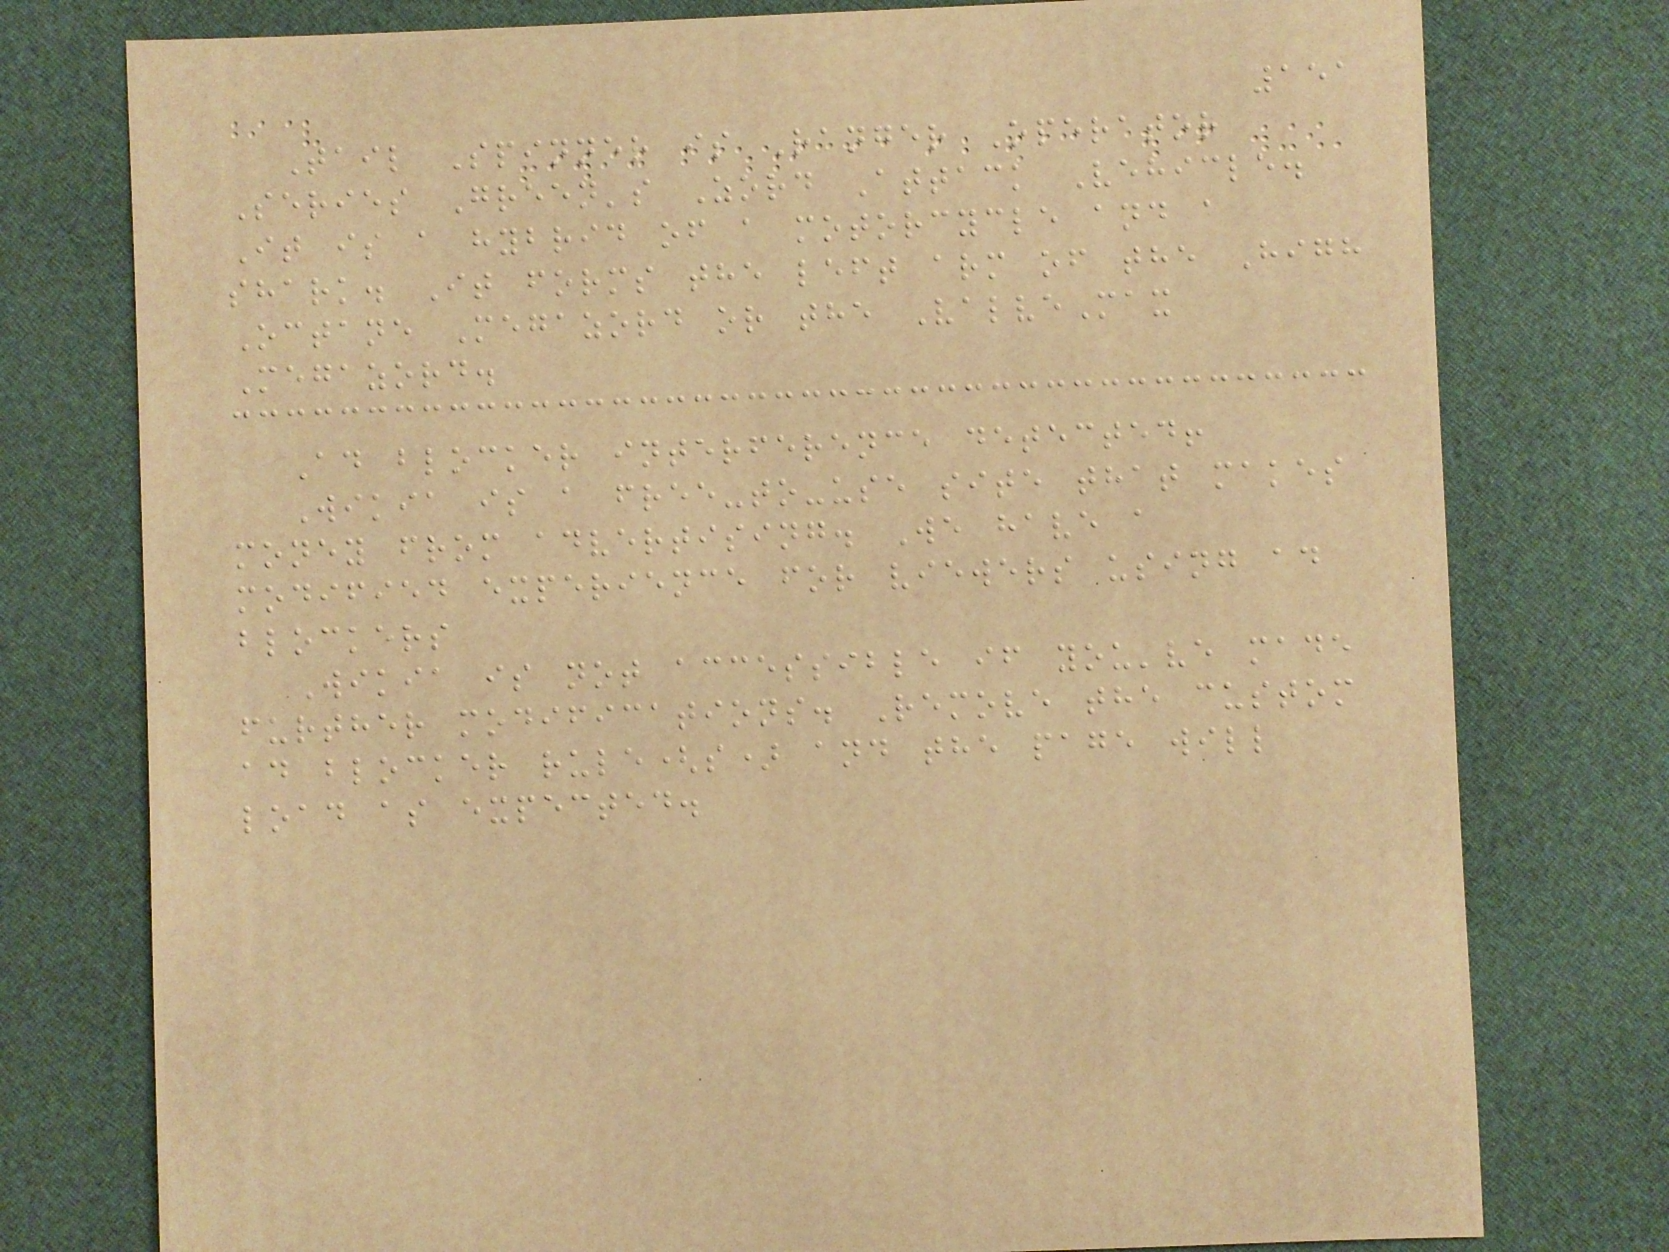151
Tail Spinner is Ranger Operator
Series Green's Zord Attack Vehicle.
It is a hybrid of a motorcycle and a
shark. It forms the left arm of the High
Octane Megazord or the ValveMax
Megazord.
Ad blocker interference detected!
Wikia is a free-to-use site that makes
money from advertising. We have a
modified experience for viewers using ad
blockers
Wikia is not accessible if you've made
further modifications. Remove the custom
ad blocker rule(s) and the page will
load as expected.
